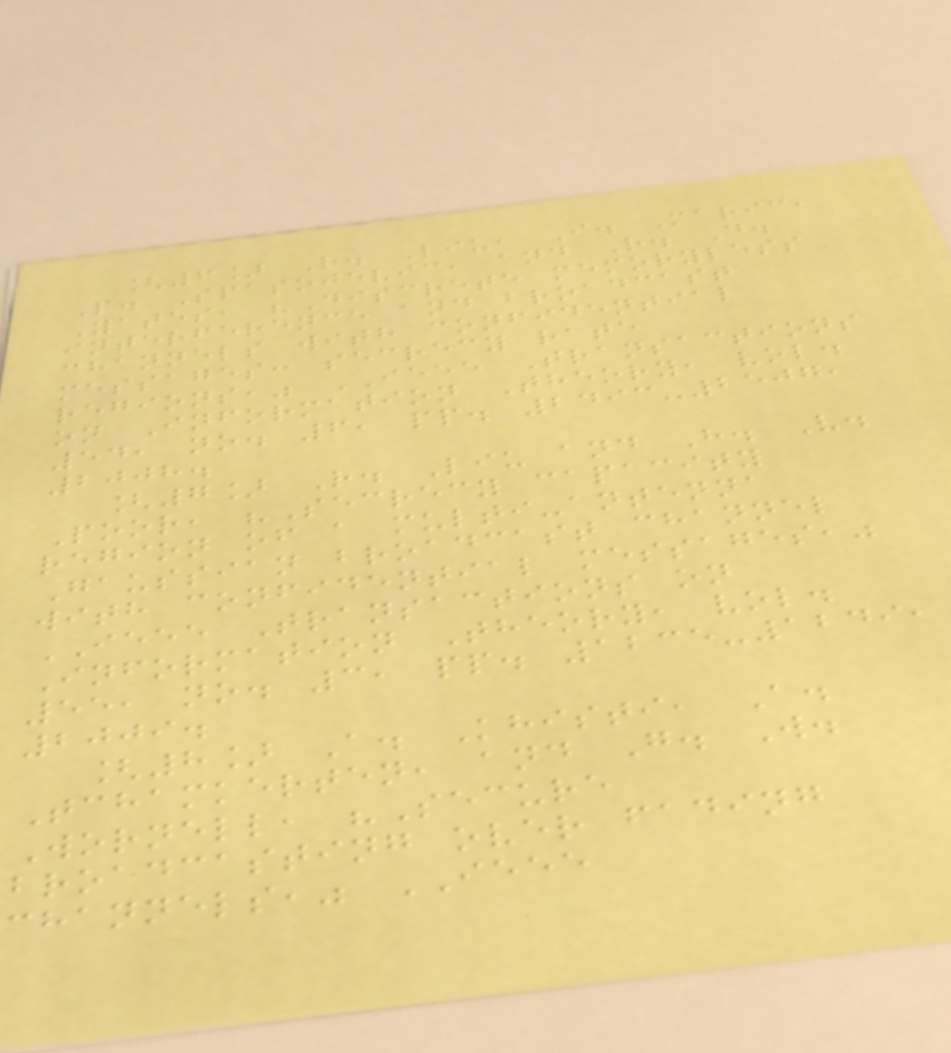[6] R. Liu, I. Maric,
P. Spasojevic, and R. D.
Yates, "Discrete memoryless
interference and broadcast
channels with confidential
messages: secrecy rate
regions," IEEE Transactions
on Information Theory, vol.
54, no. 6, pp. 2493-2507,
2008.
[7] R. Liu and H. V.
Poor, "Secrecy capacity
region of a multi-antenna
Gaussian broadcast channel
with confidential messages,"
IEEE Transactions on
Information Theory, vol.
55, no. 3, pp. 1235-1249,
2009.
[8] A. Khisti, A.
Tchamkerten, and G. W.
Wornell, "Secure
broadcasting over fading
channels," IEEE
